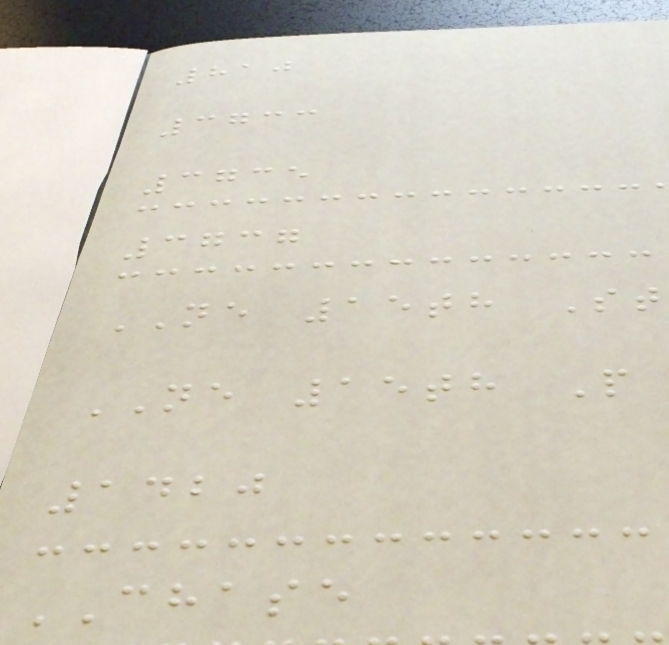810
3733
3735
3737
NE 15th St
NE 15th P
1420
CHASE
